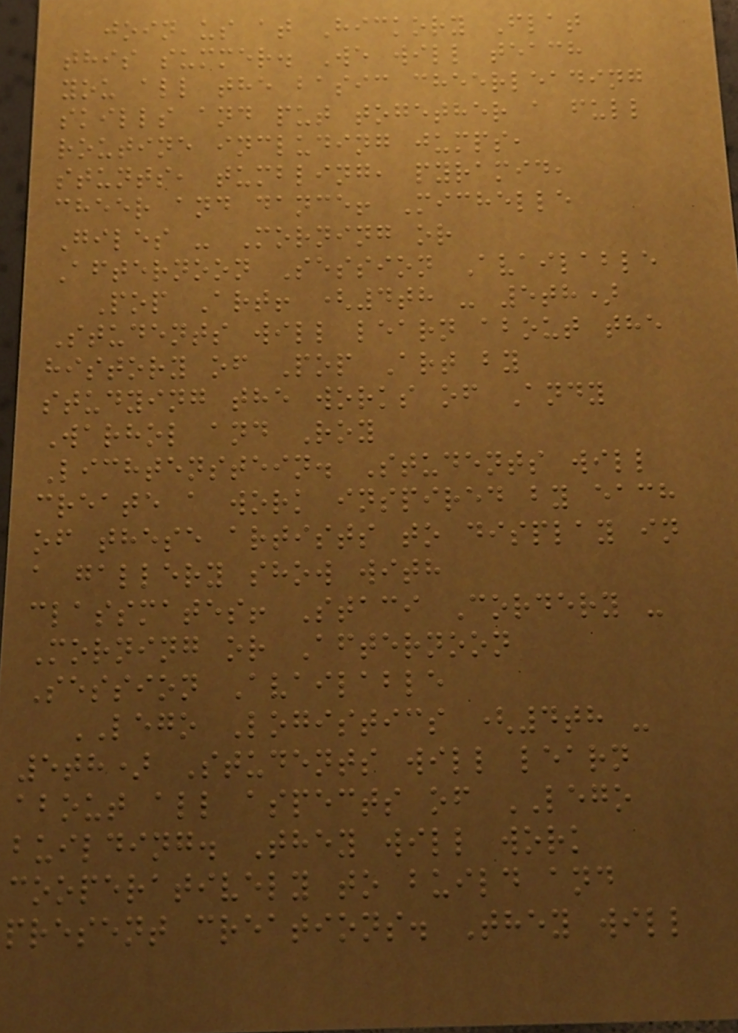join us at Hickory Flat
this summer. We will teach
you all the basic cheerleading
skills and put together a full
routine including jumps,
stunts, tumbling, pyramid,
cheer and dance! Michelle
Giles - Morning or
Afternoon Session Available
Pop Art! (4th - 5th)
Students will learn about the
history of Pop Art by
studying the works of Andy
Warhol and Roy
Lichtenstein. Students will
create a work inspired by each
of these artists to display in
a gallery show with
classmates! Staci Cordery -
Morning or Afternoon
Session Available
LEGO Logistics (4th -
5th) Students will learn
about all aspects of LEGO
building. They will work
cooperatively to build and
present creations. They will
